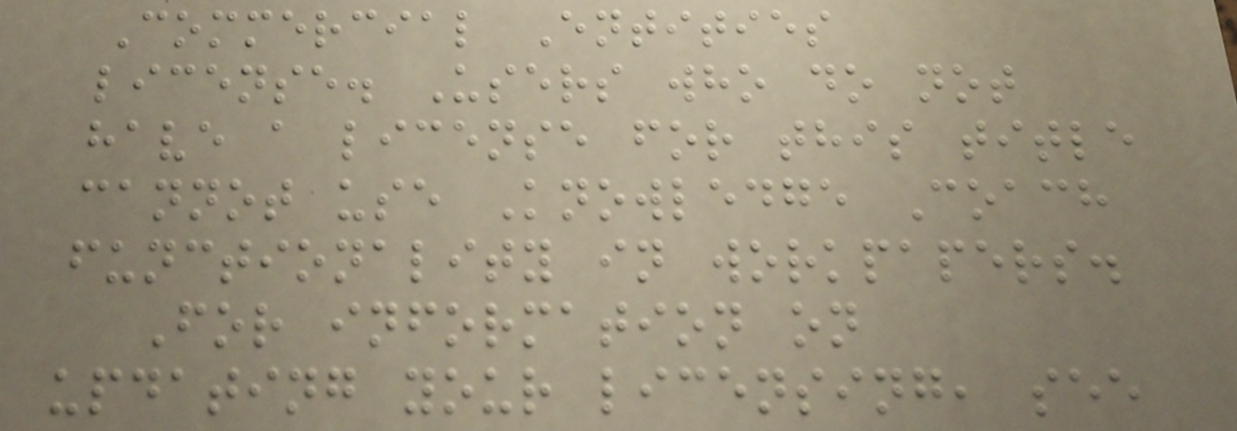Commercial Entities
license. Users who do not
have a license for this title
cannot use Knowledge Coach
functionality in workpapers.
For information on
updating your licensing, see
